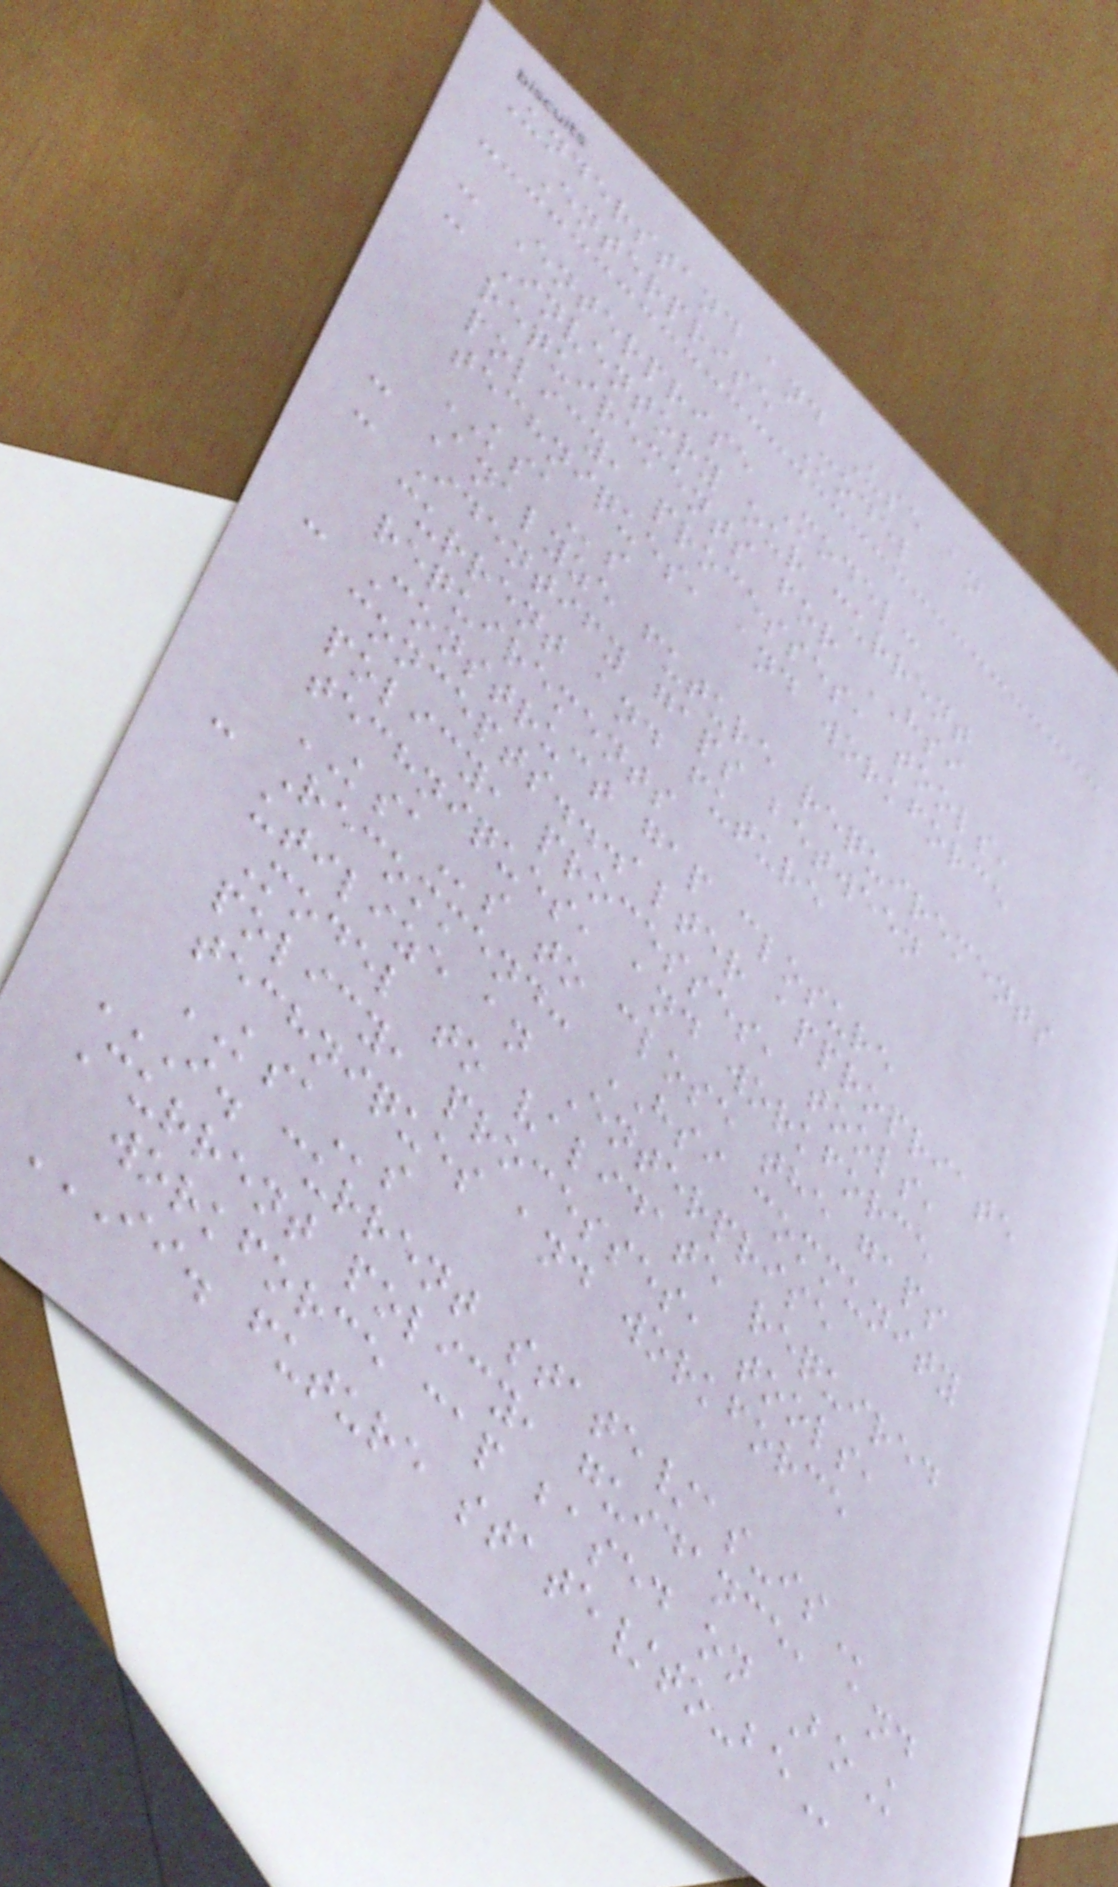Understand and Use an
Enterprise Model
- Enterprise Model:
- Inventory our current
requirements for HSI
policy, processes, tools,
techniques, and workforce
KSAs
- Analyze future requirements
- Identify gaps between
current and future
requirements
- Construct gap closure
concepts...alter appropriate
policy, processes, tools,
techniques, and workforce
KSAs to close the gaps
- Recommend: HSI community
utilize an Enterprise
Model to validate required
policy, processes, tools,
techniques and workforce
KSAs
I. CURRENT STATE/AS-IS
Current policy, guidance, and
workforce cap based on BoK
II. FUTURE STATE/TO-BE
